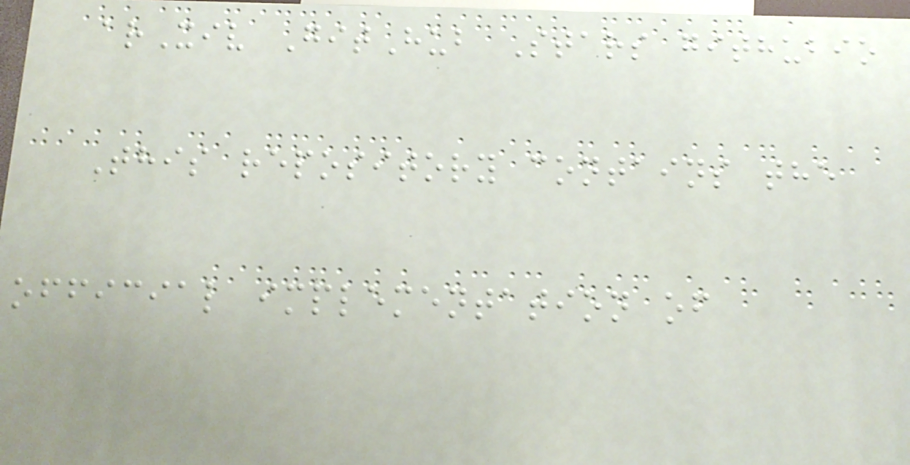arXiv GitHub Stars githubio
This repository contains the
official implementation of
